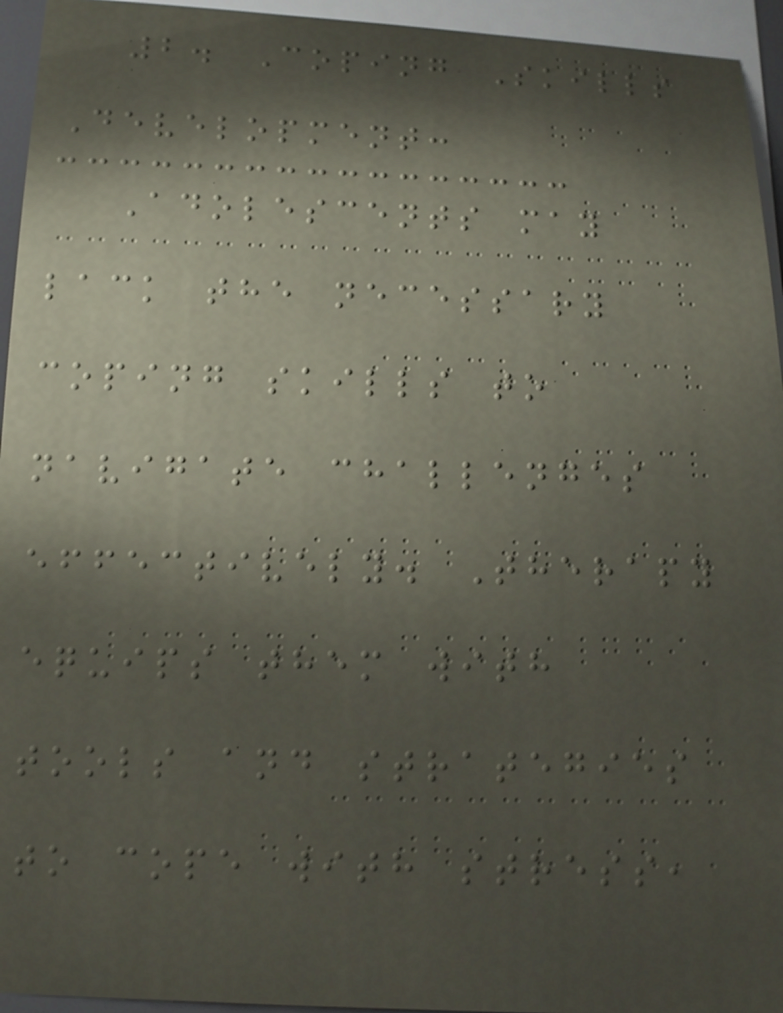2. Coping Skills
Development:
Adolescents may
lack the necessary
coping skills to
navigate challenges
effectively. Therapy
equips them with
tools and strategies
to cope with stress,
